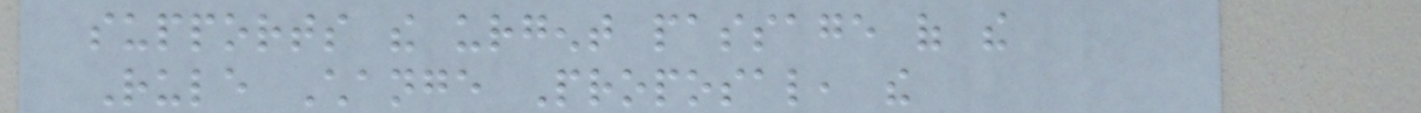supports the urgent passage of the
Rule Change Proposal, the
